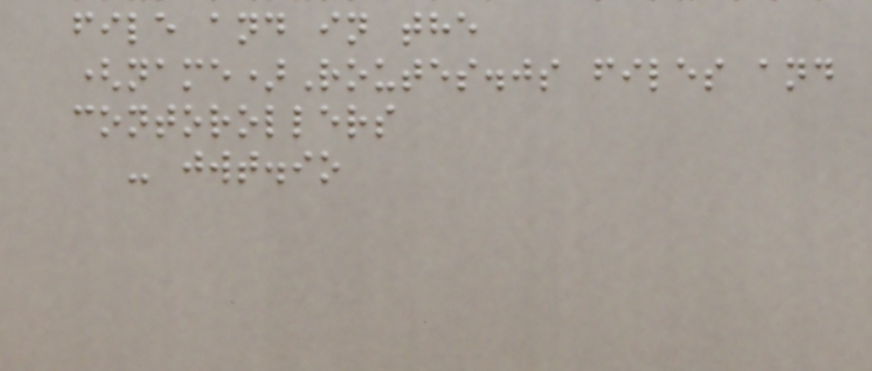file and in the
(name)Routes.js files and
contorollers
- jwt.io
